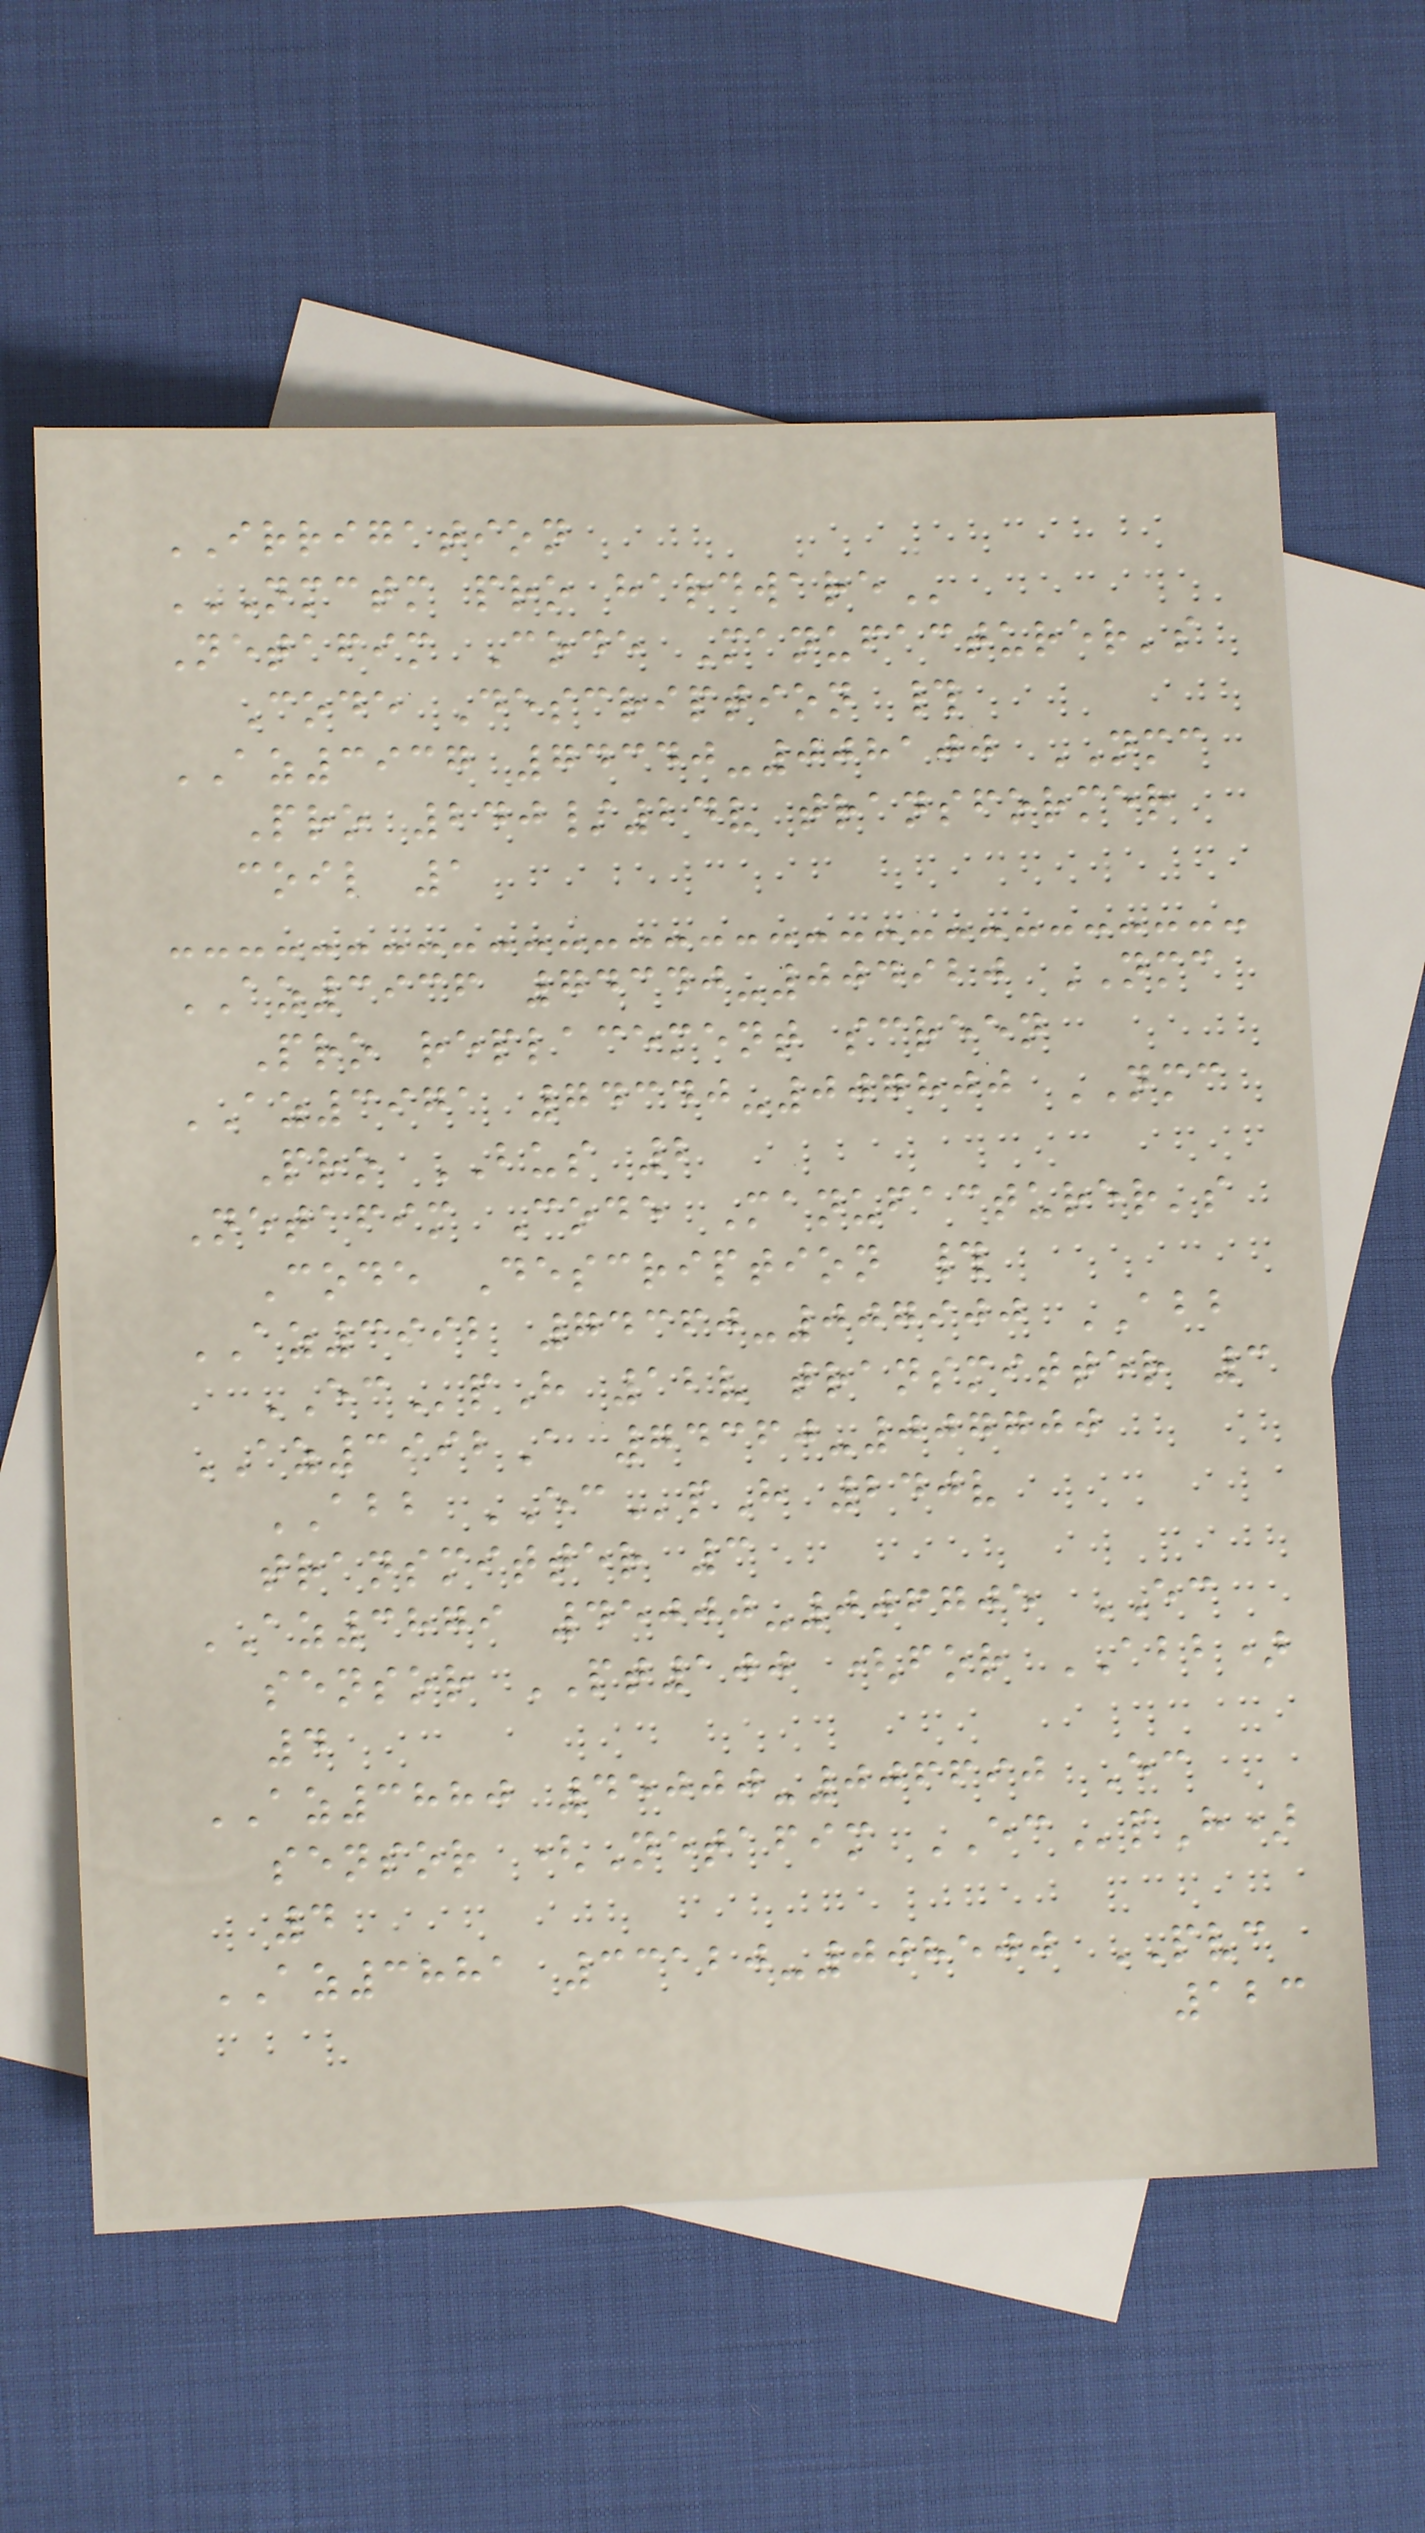IRRIGATION
NMCTM PRO HARDWARE
Netafim Code Manufacturer's
Code Description #
AZ3937 74340-008100 NMC
Pro 240/24v transformer
coil 1
AZ3936 74340-004920 NMC
Pro replacement screen
AZ3971 74340-007800 NMC
Pro BUS 2
Netafim Code Manufacturer's
Code Description #
AZ3992 74360-007900 ABB
ECpH 12v transmitter 3
AZ3992A 74360-007700
ABB ECpH 240v
transmitter 3
AZ3879 45000-006705 EC
sensor PT100 (for ABB)
4
AZ3880 45000-006690 Ec
sensor (Netafim ECpH)
4
AZ3881 33120-008500 PVC
123
